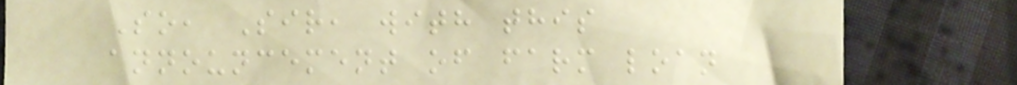So, Sir, with this
announcement of farm loan
